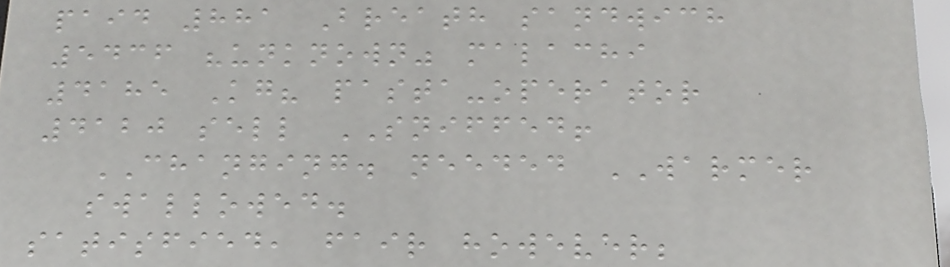paid 881 Breath sandwich
5436 "unknown" malachi
4185 Kg? pasta-operator
4120 sell SNIFFED!
CHANGING. needed WARMER
swallowed.
satisfied, fair however;
